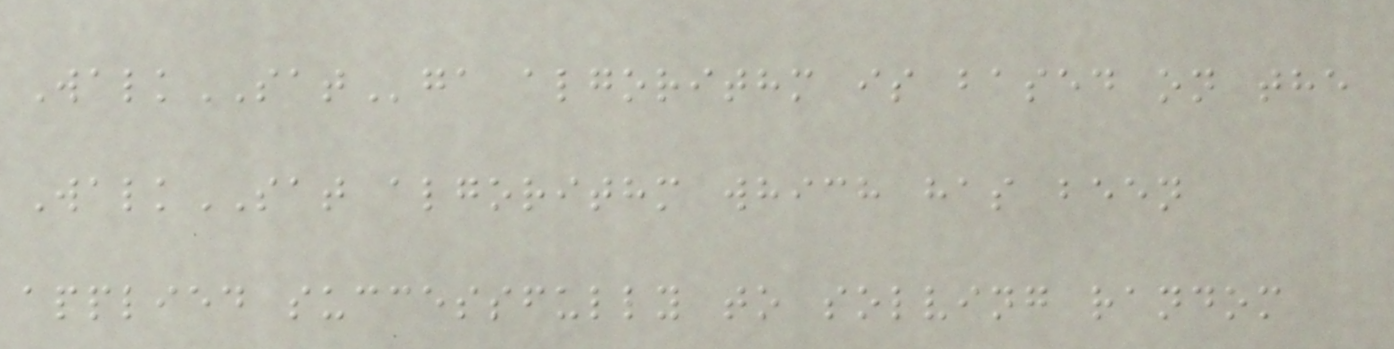WalkSATga algorithm is based on the
WalkSAT algorithm which has been
applied successfully to solving random
